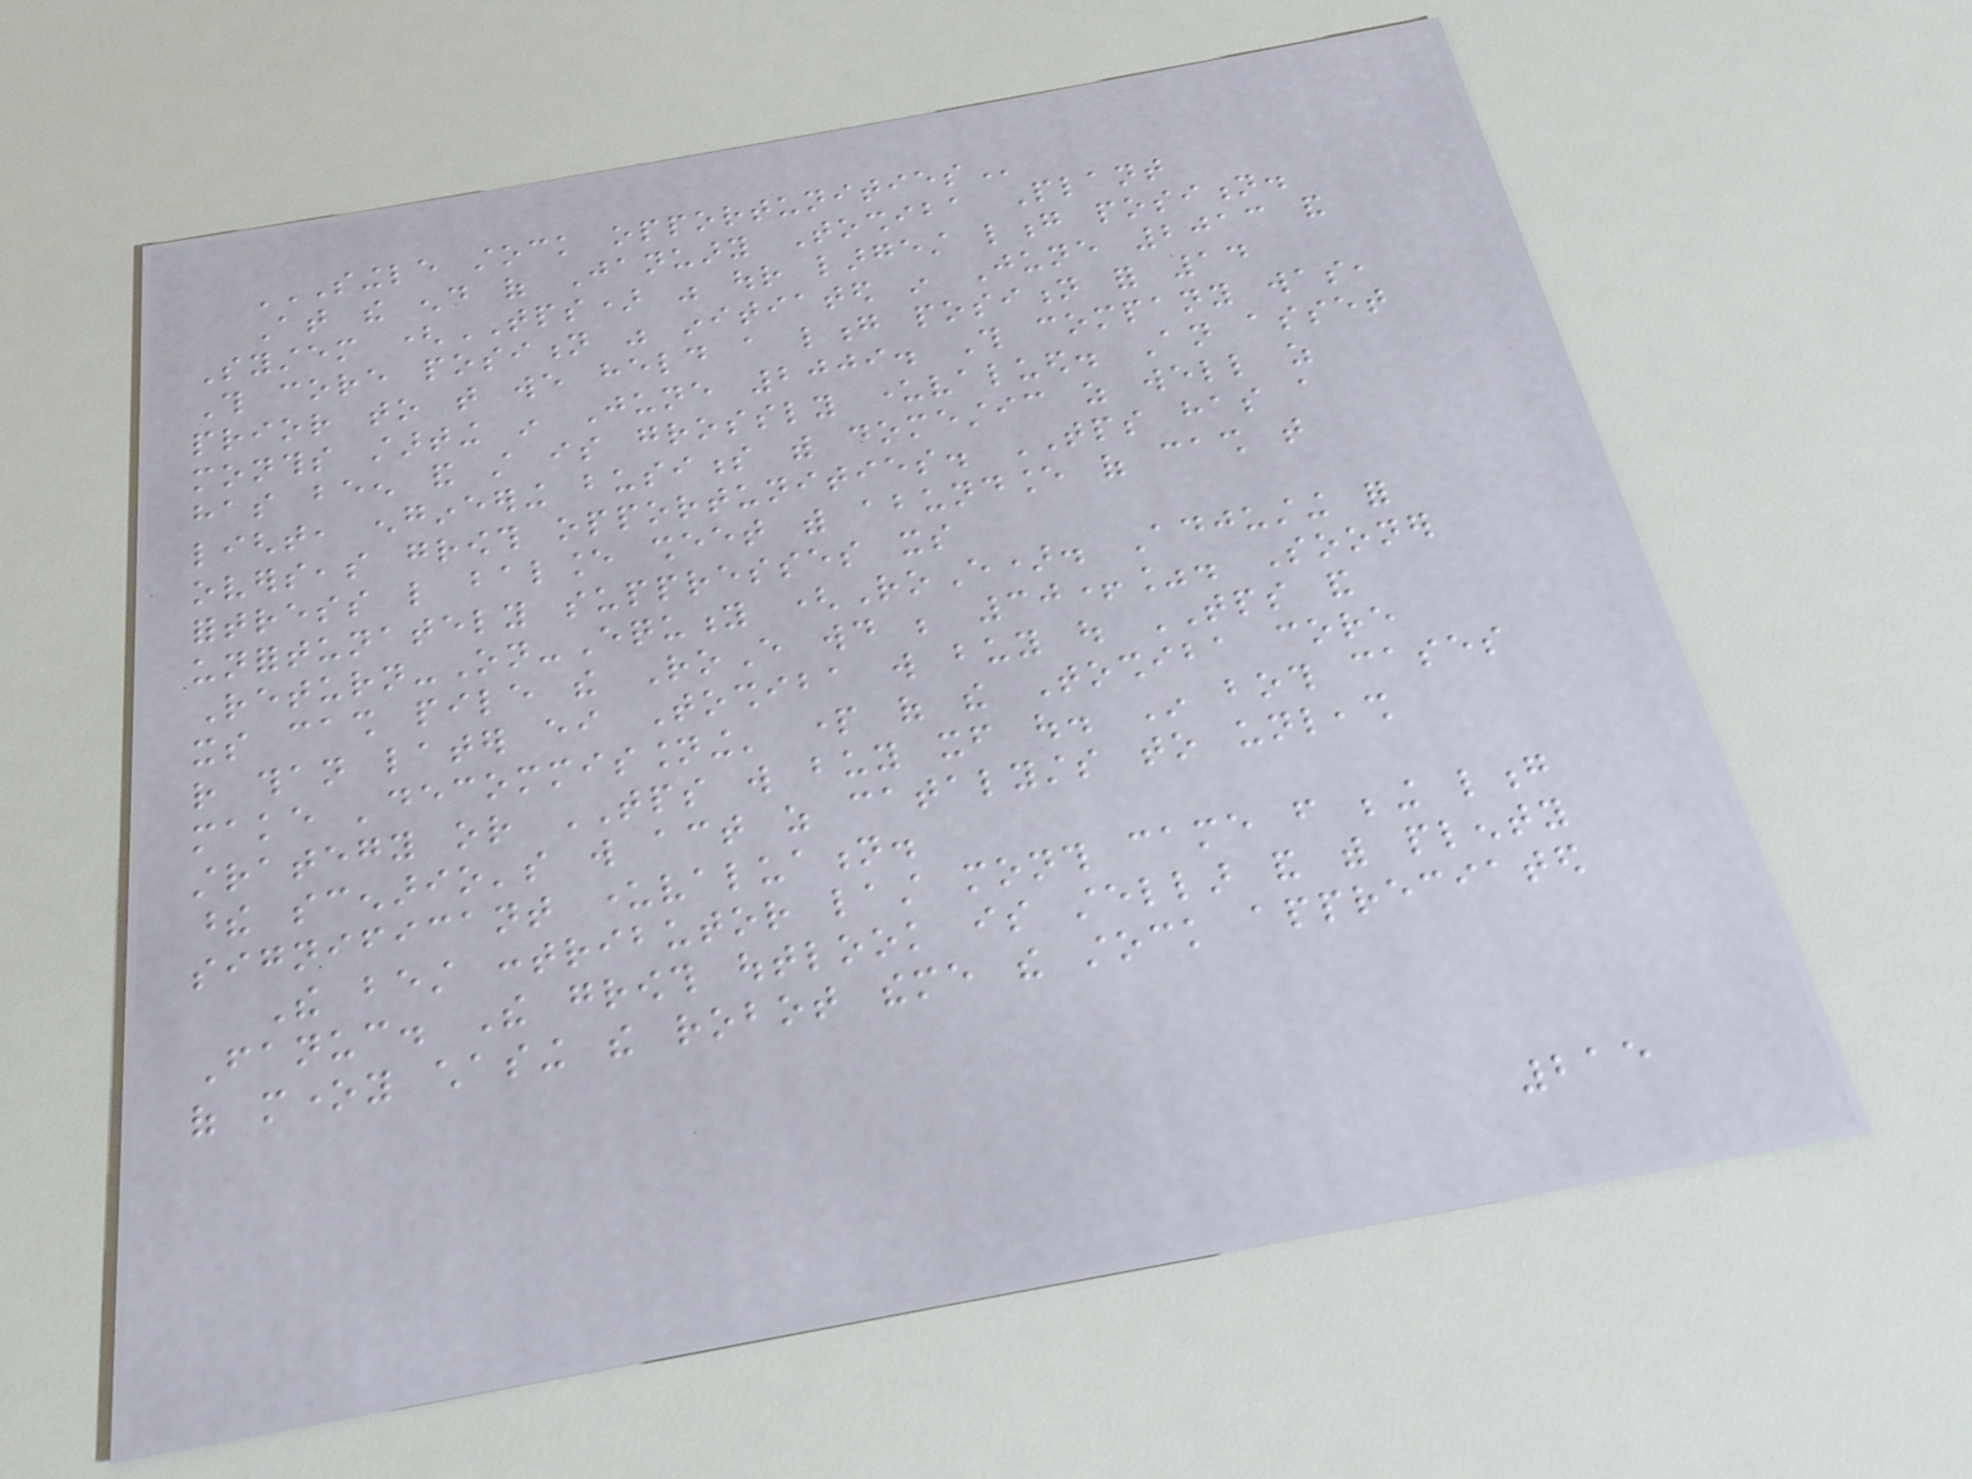SINGLE STOCK OPPORTUNITIES
At the end of January Toshiba Plant
System (TPS) was our largest long position.
This core position was initiated in June 2013 and
prior to that we held a long position for 14
months starting in June 2009. This company was,
has been and still is grossly undervalued. An asset
light, engineering business with domestic as well as
overseas growth opportunities. TPS has a
fortress like balance sheet with abundance of cash that
unfortunately suppresses its
Return-On-Equity (RoE). Adjusting for
its cash pile the RoE would be 30+%. Sooner
rather than later either Toshiba will buy out TPS and
make 'decommissioning' part of the Toshiba core
strategy or TPS will buy itself out. In both cases
these scenario's will act as catalysts to unleash
significant undervaluation.
The best contributor last month came from being long
Fanuc. The growth outlook is stellar and with plenty
of money chasing the robot theme the stock appreciated
215
